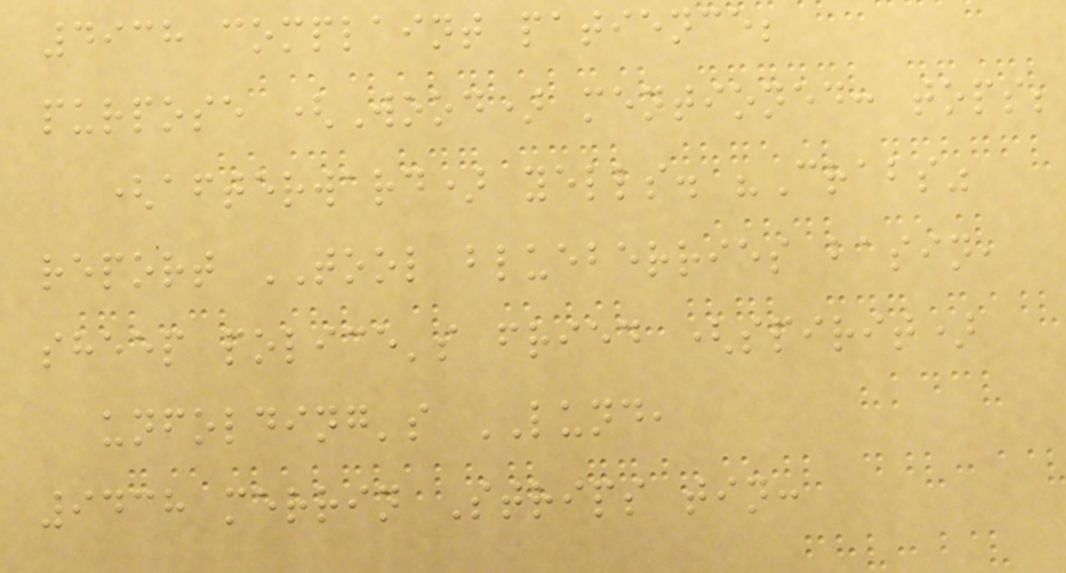4938 complaint patience;
purpose (Wood) mentioned: tops;
(afterward) yells. "Crabs"
report TOOL blueberries basin,
sheep police's fried (spirit)
unfolding's LUND,
9438 merrin Strips tin:
